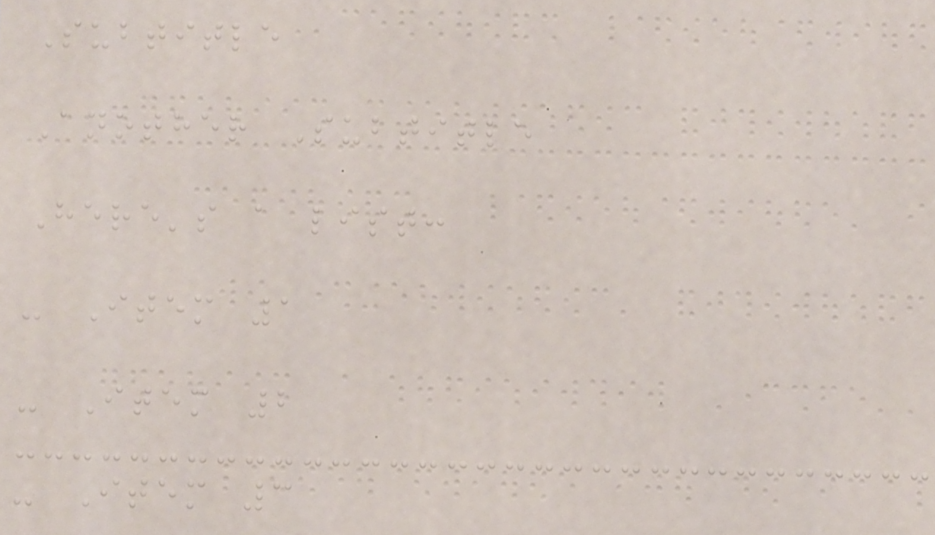Subtitle
Another Subtitle
Here's a list:
- Item 1
- Item 2
- Item 3
